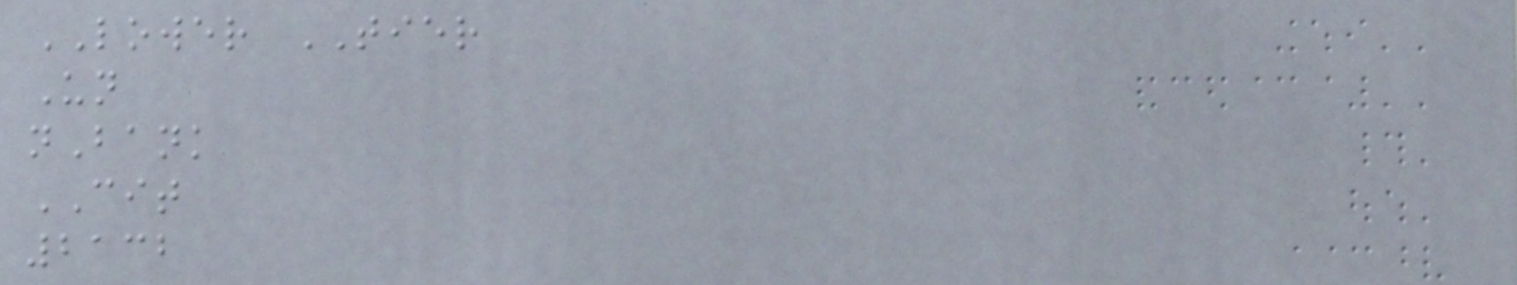LOWER TIER
Un
nBank
CIT
2132
